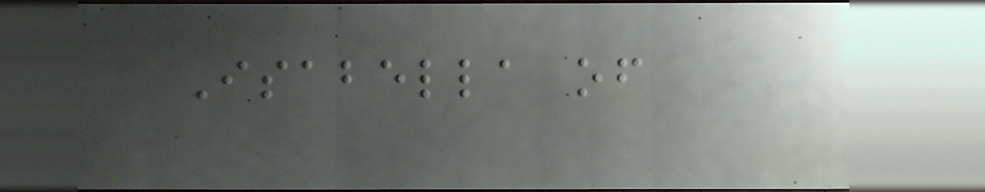Isabella of
